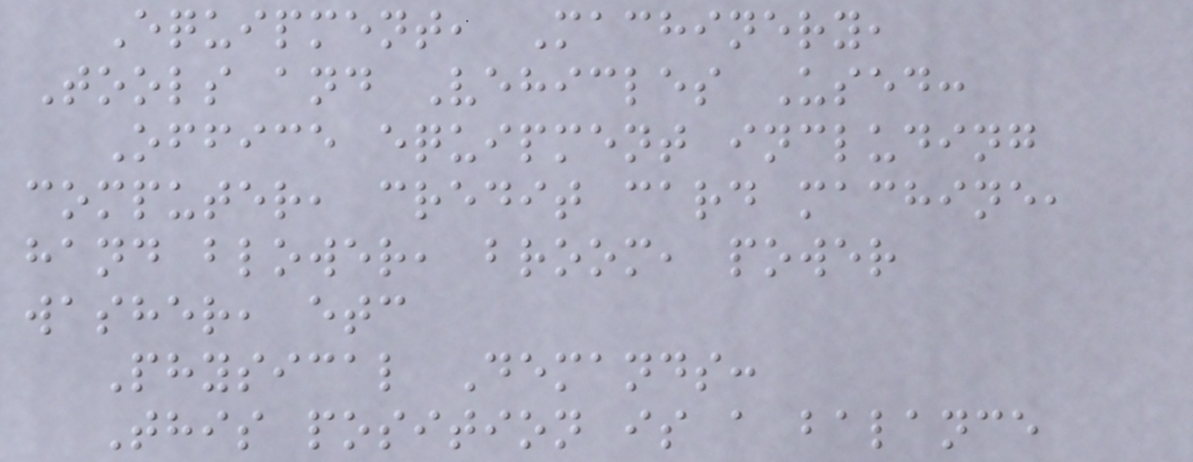Equipment, Machinery,
Tools and Vehicles Used:
Office equipment including
computer, credit card machine,
hand blower, broom, power
washer, etc
Physical Demands:
This position is a balance
